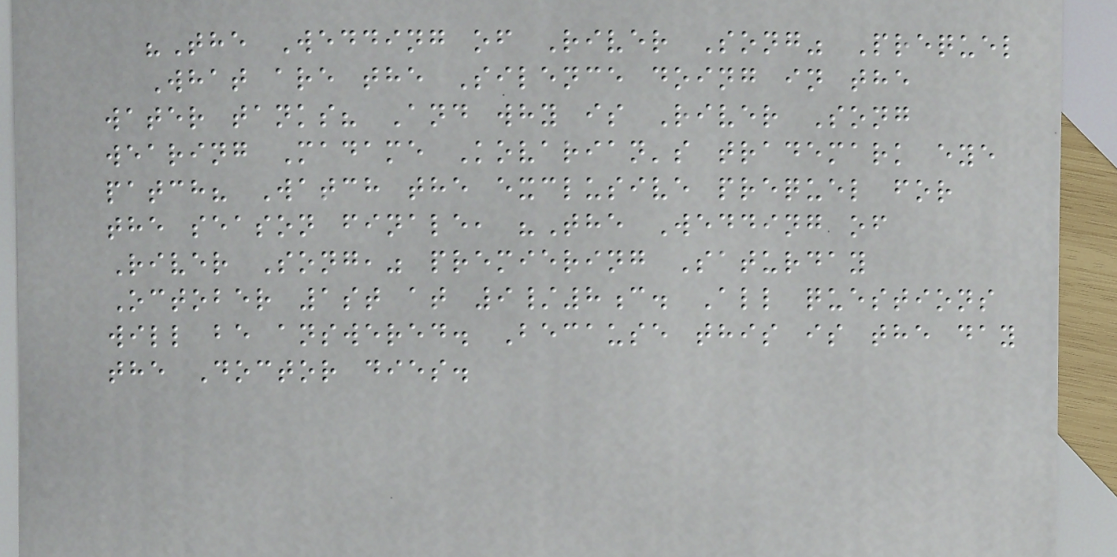"The Wedding of River Song" Prequel
What are the Silence doing in the
water tanks? And why is River Song
wearing Madame Kovarian's trademark eye
patch? Watch the exclusive prequel for
the season finale, "The Wedding of
River Song," premiering Saturday
October 1st at 9/8c. All questions
will be answered. Because this is the day
the Doctor dies.
